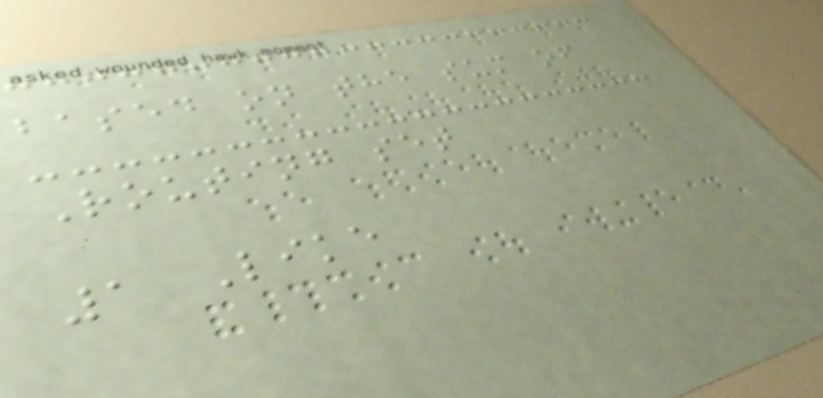based on the sum of
Routing set
1 Like
